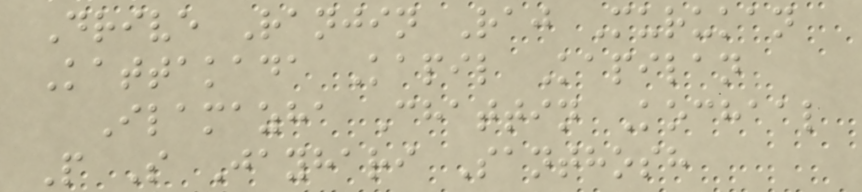Drive Ranjin Raj Murukan
Kattakada Kapil Kapilan
Ilamazha Chattin Kochaal
P S Jayhari Santhosh
